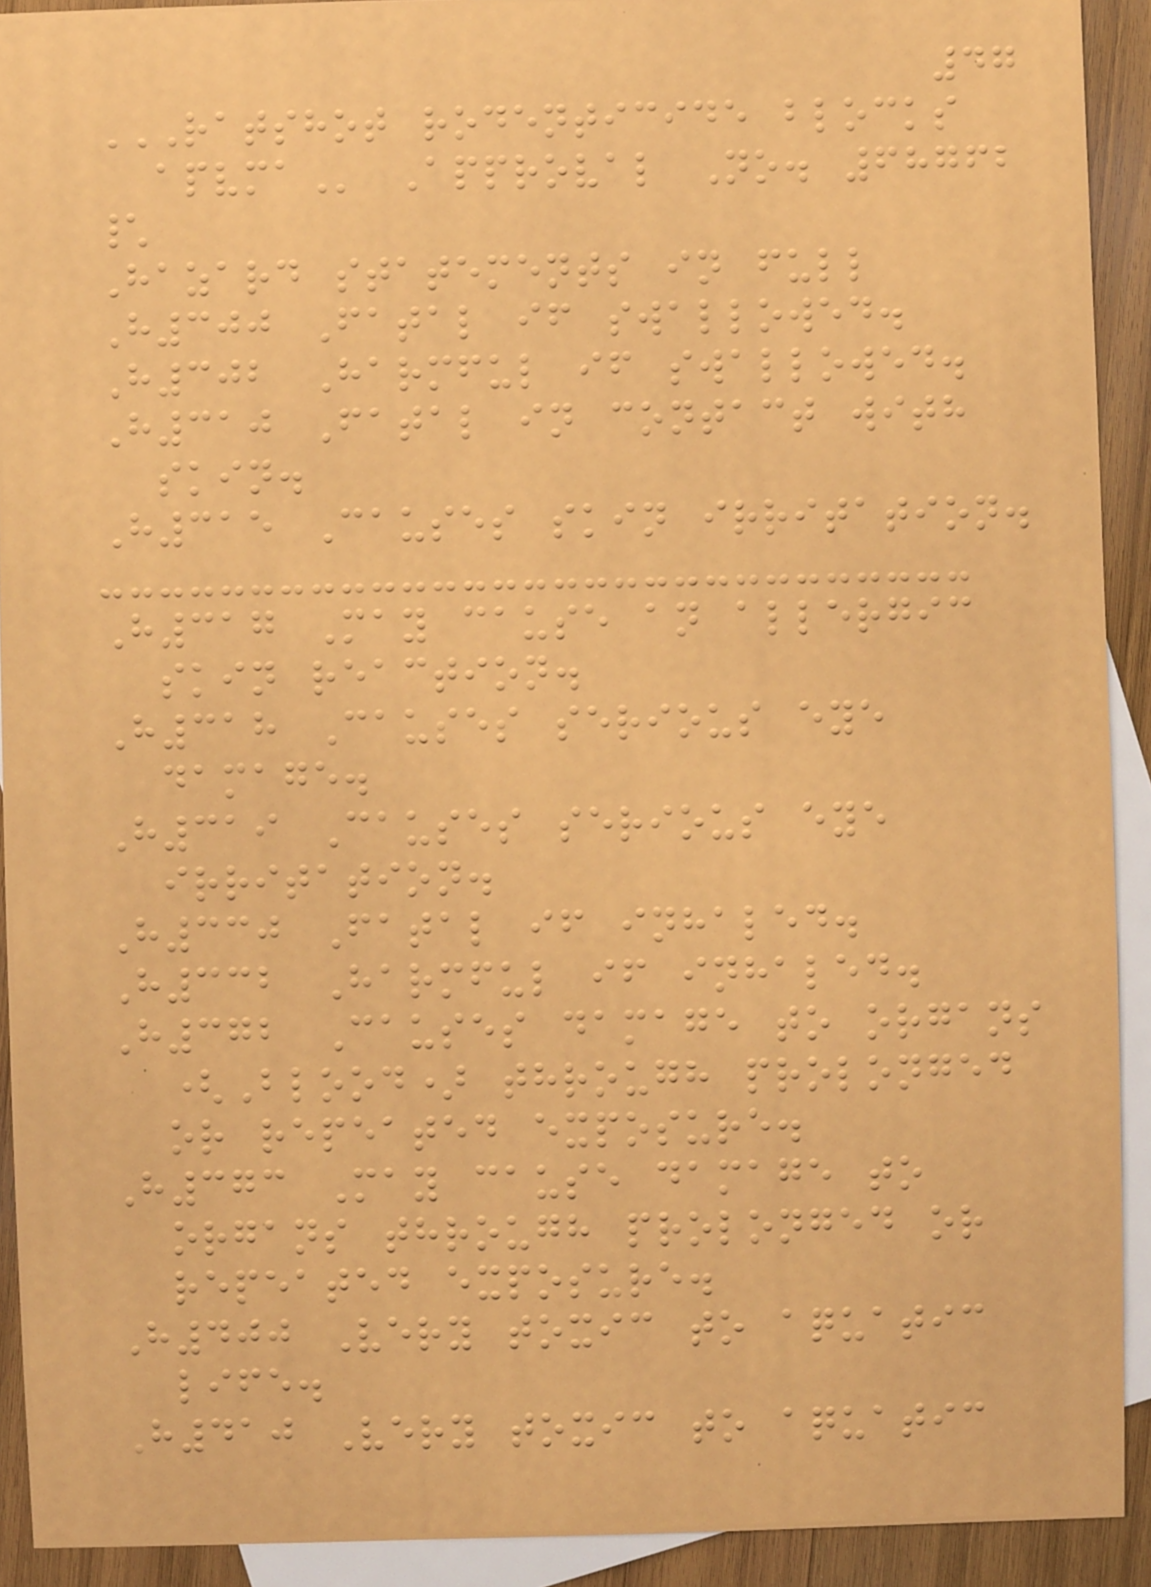47
RATSHOT RODENTICIDE BLOCKS
APVMA Approval No. 68762
\
Hazard statements in full
H300 Fatal if swallowed.
H302 Harmful if swallowed.
H310 Fatal in contact with
skin.
H315 Causes skin irritation.
H317 May cause an allergic
skin reaction.
H318 Causes serious eye
damage.
H319 Causes serious eye
irritation.
H330 Fatal if inhaled.
H332 Harmful if inhaled.
H372 Causes damage to organs
(Blood) through prolonged
or repeated exposure.
H373 May cause damage to
organs through prolonged or
repeated exposure.
H400 Very toxic to aquatic
life.
H410 Very toxic to aquatic
